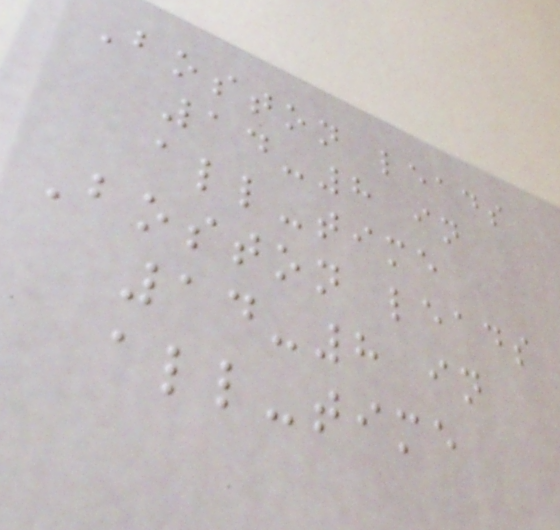Boston leads
14-8 in
all-time
Boston leads
14-8 in
all-time
